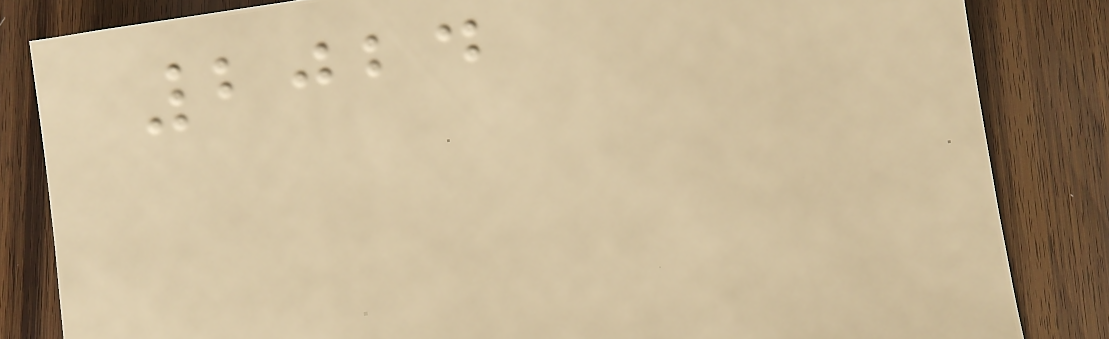2024
